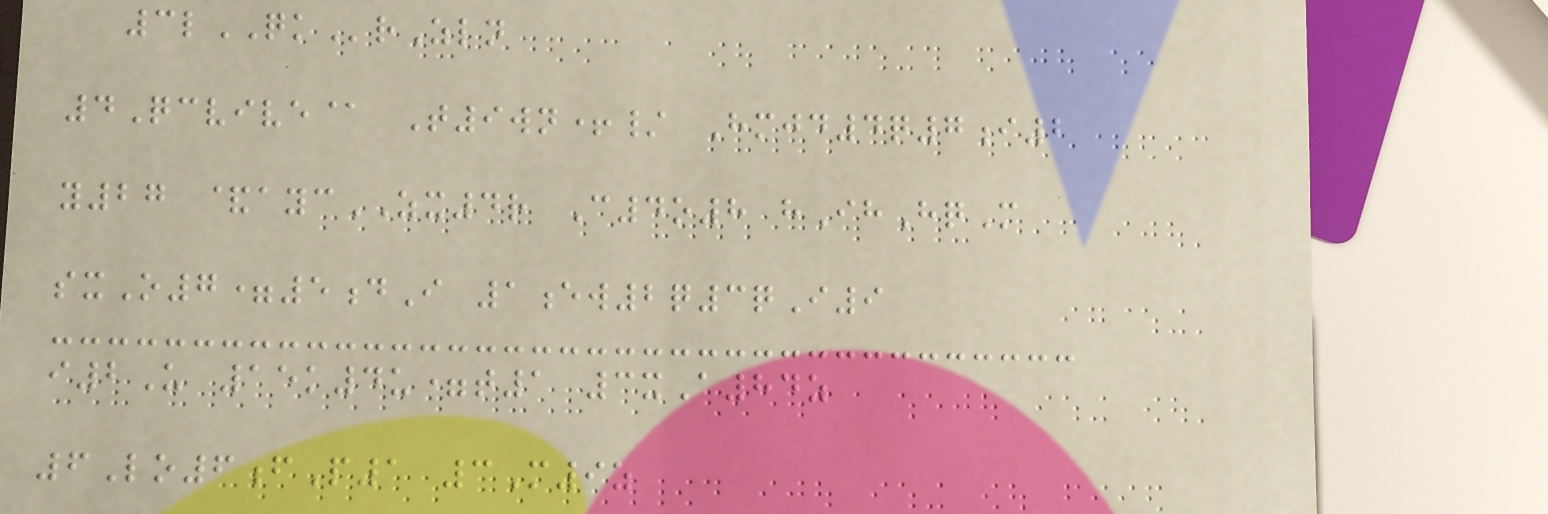3lQKrZln
4Qcvive@ T9wn+/ Hmjd4q7i2
y27 &aycZX4r C4o8 hIhHqM
sxO7=5dI 1ew2q3qI9
i2U 15k4u=t1 3xA84z
6Lo6fP1 3M9z
